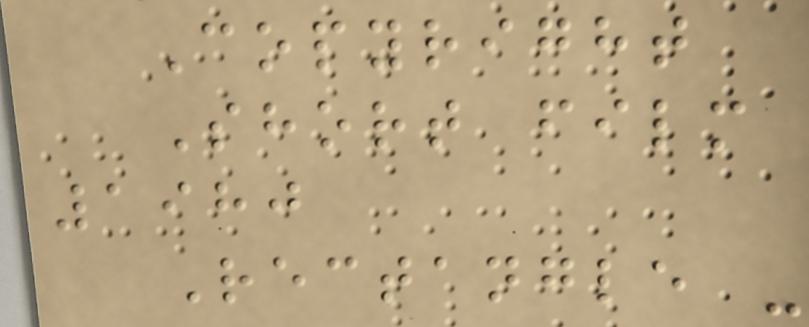Copyright
Short film
1980
Rectangle -
